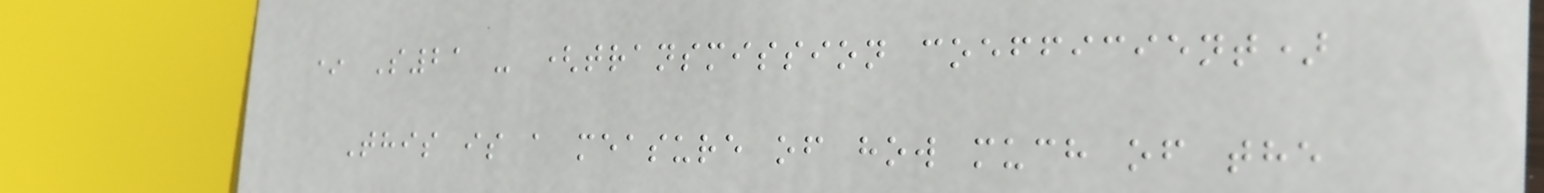* S21 - (transmission coefficient)
This is a measure of how much of the
